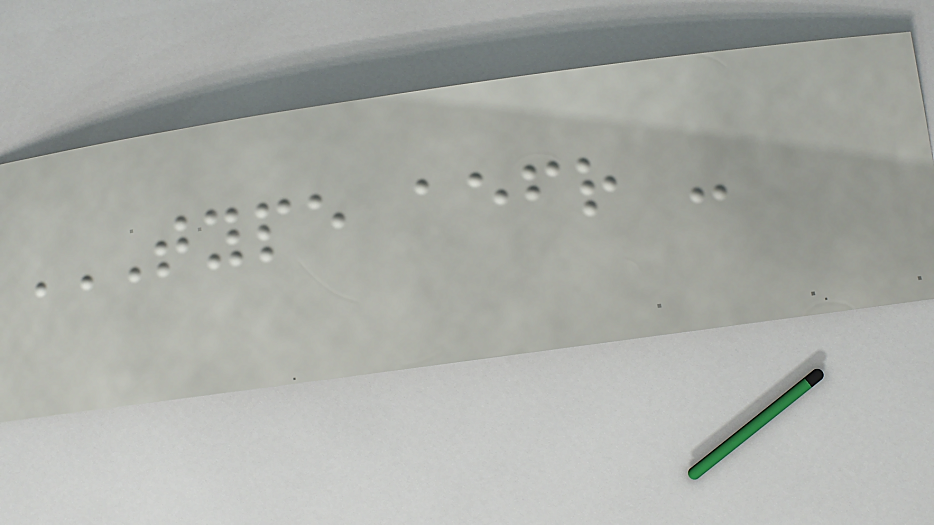TYPE AEFR -
